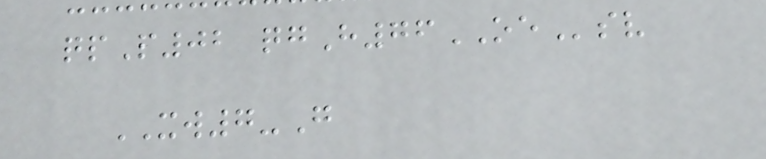qpP02 qgH76OEsv
XW7-G
